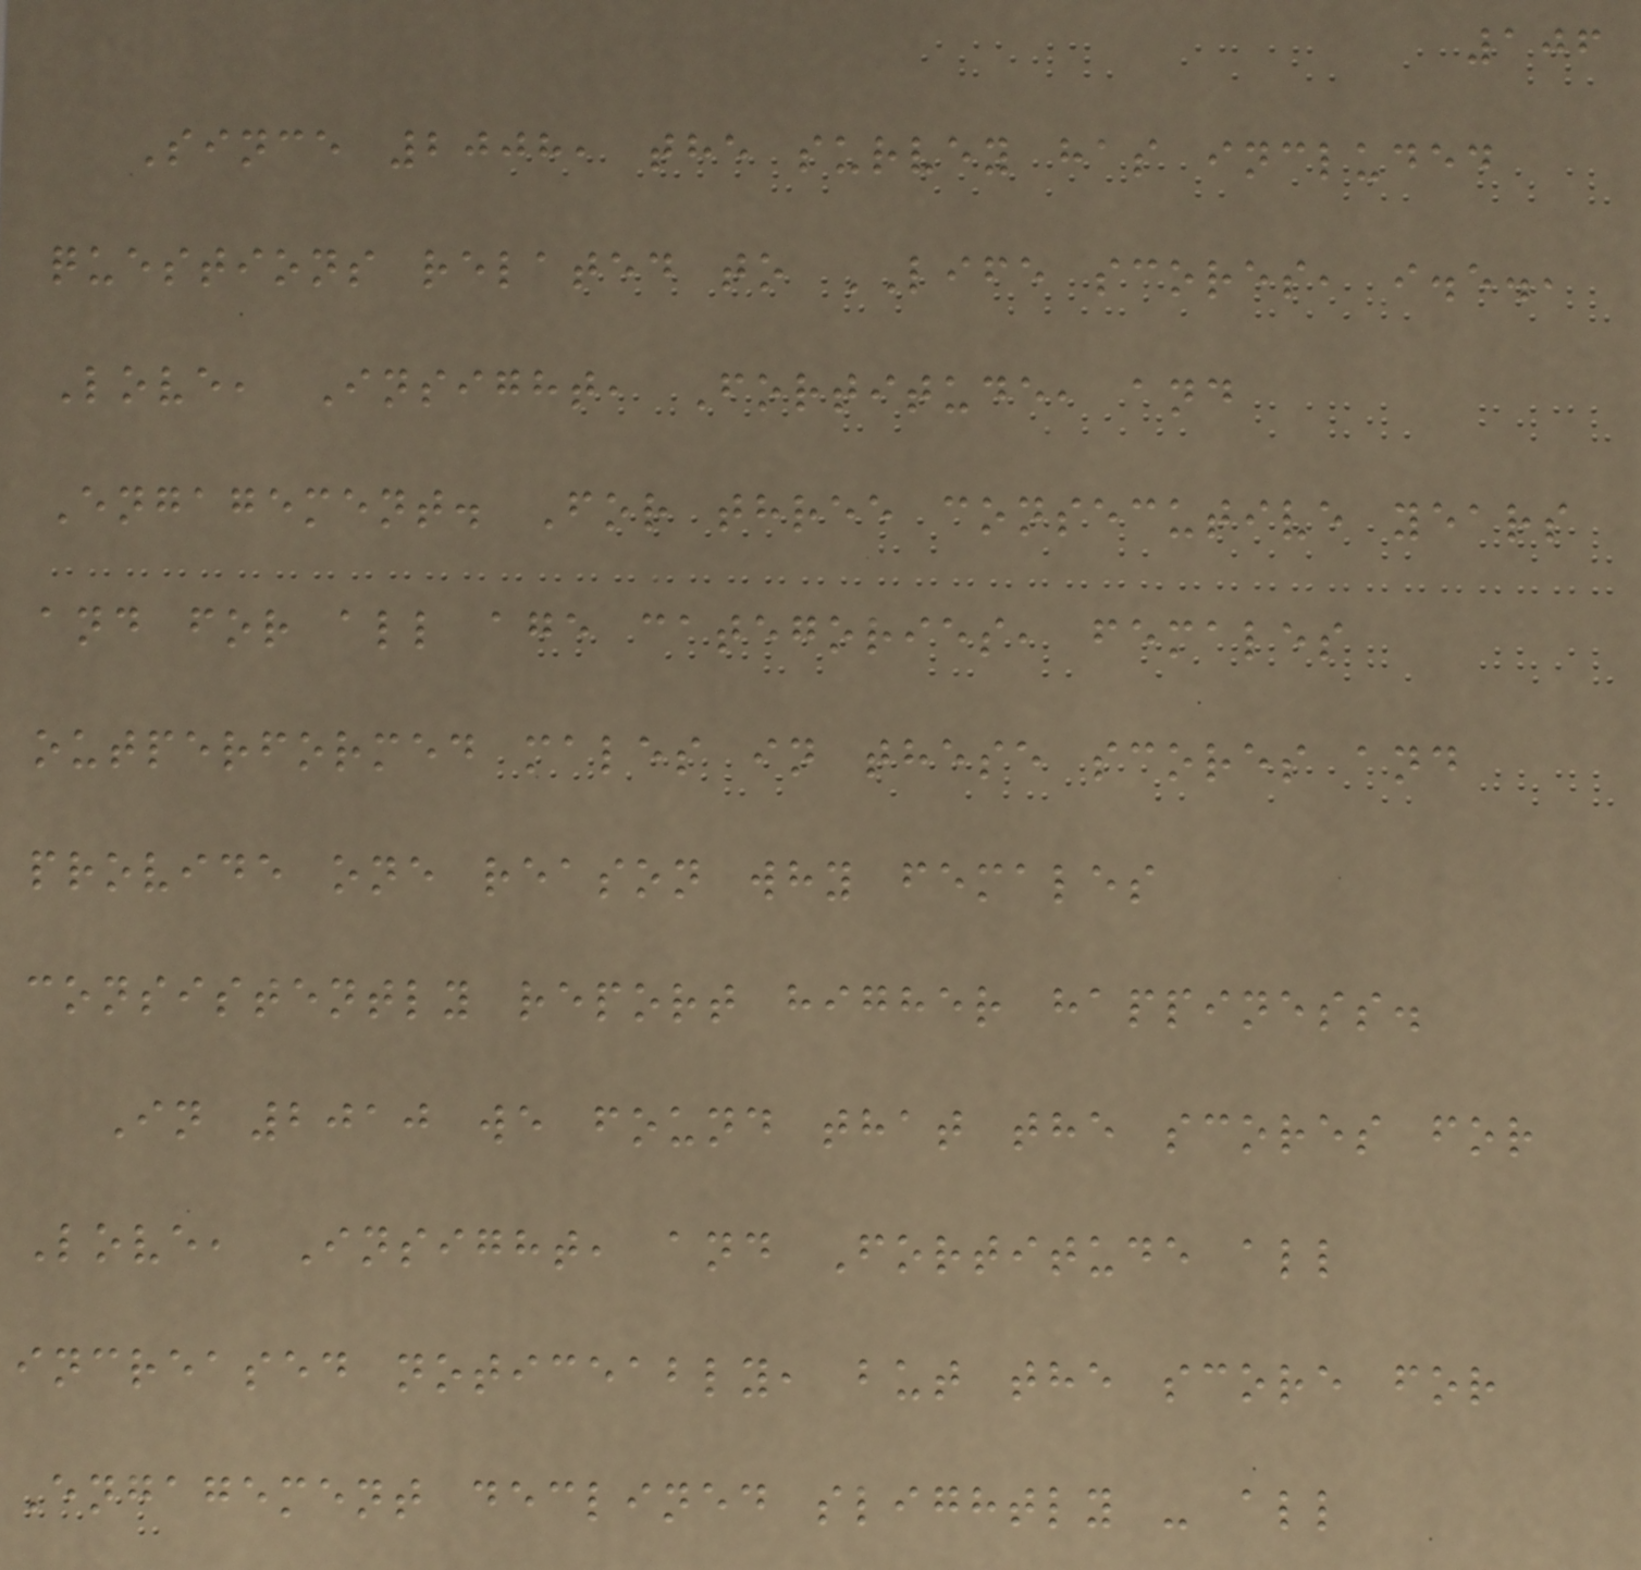106
Since 2008, the survey has included
questions related to LIFE scores, i.e.,
Love, Insight, Fortitude, and
Engagement. For three consecutive years
and for all age categories, females
outperformed males in these scores and
provide one reason why females
consistently report higher happiness.
In 2010 we found that the scores for
Love, Insight, and Fortitude all
increased noticeably, but the score for
Engagement declined slightly - all
